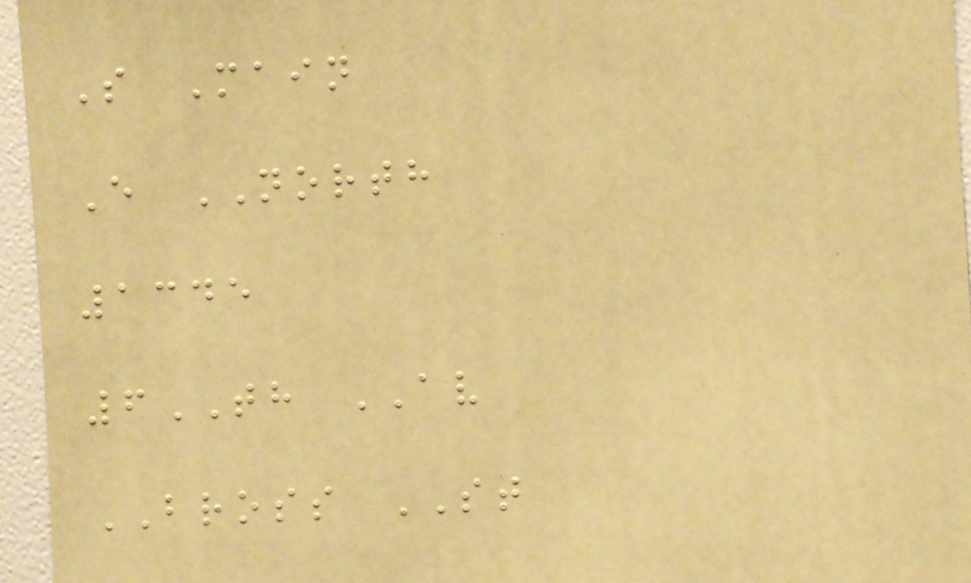S Main
E NORTH
1345
6TH AV
BROSS ST
